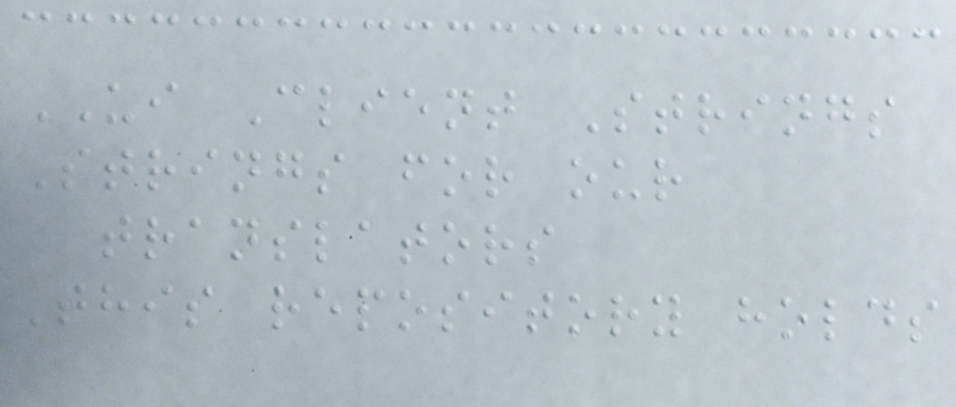UI Client Strings
Strings for our
translators
This repository holds
